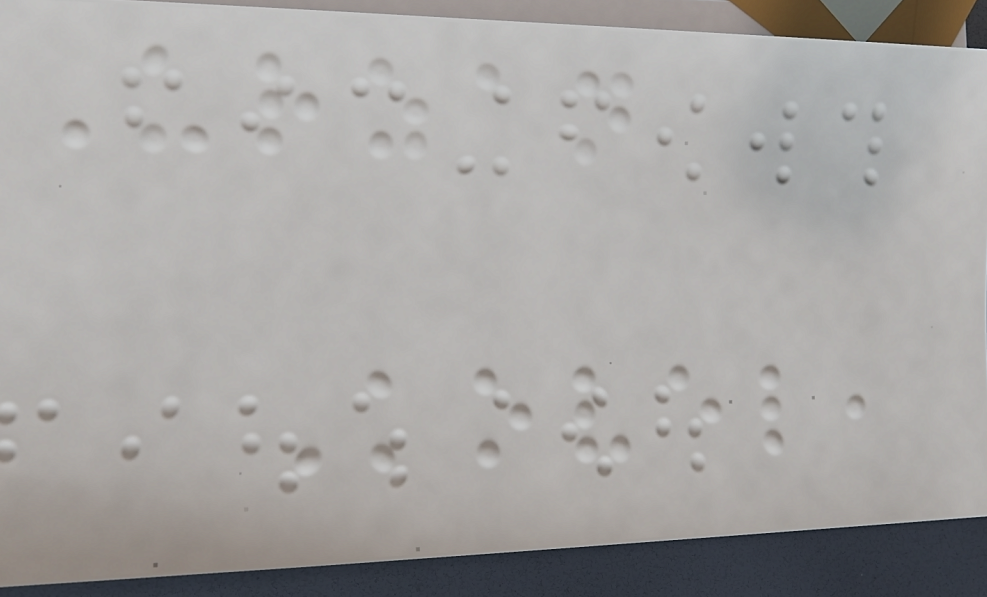Urzan
Kovel,
